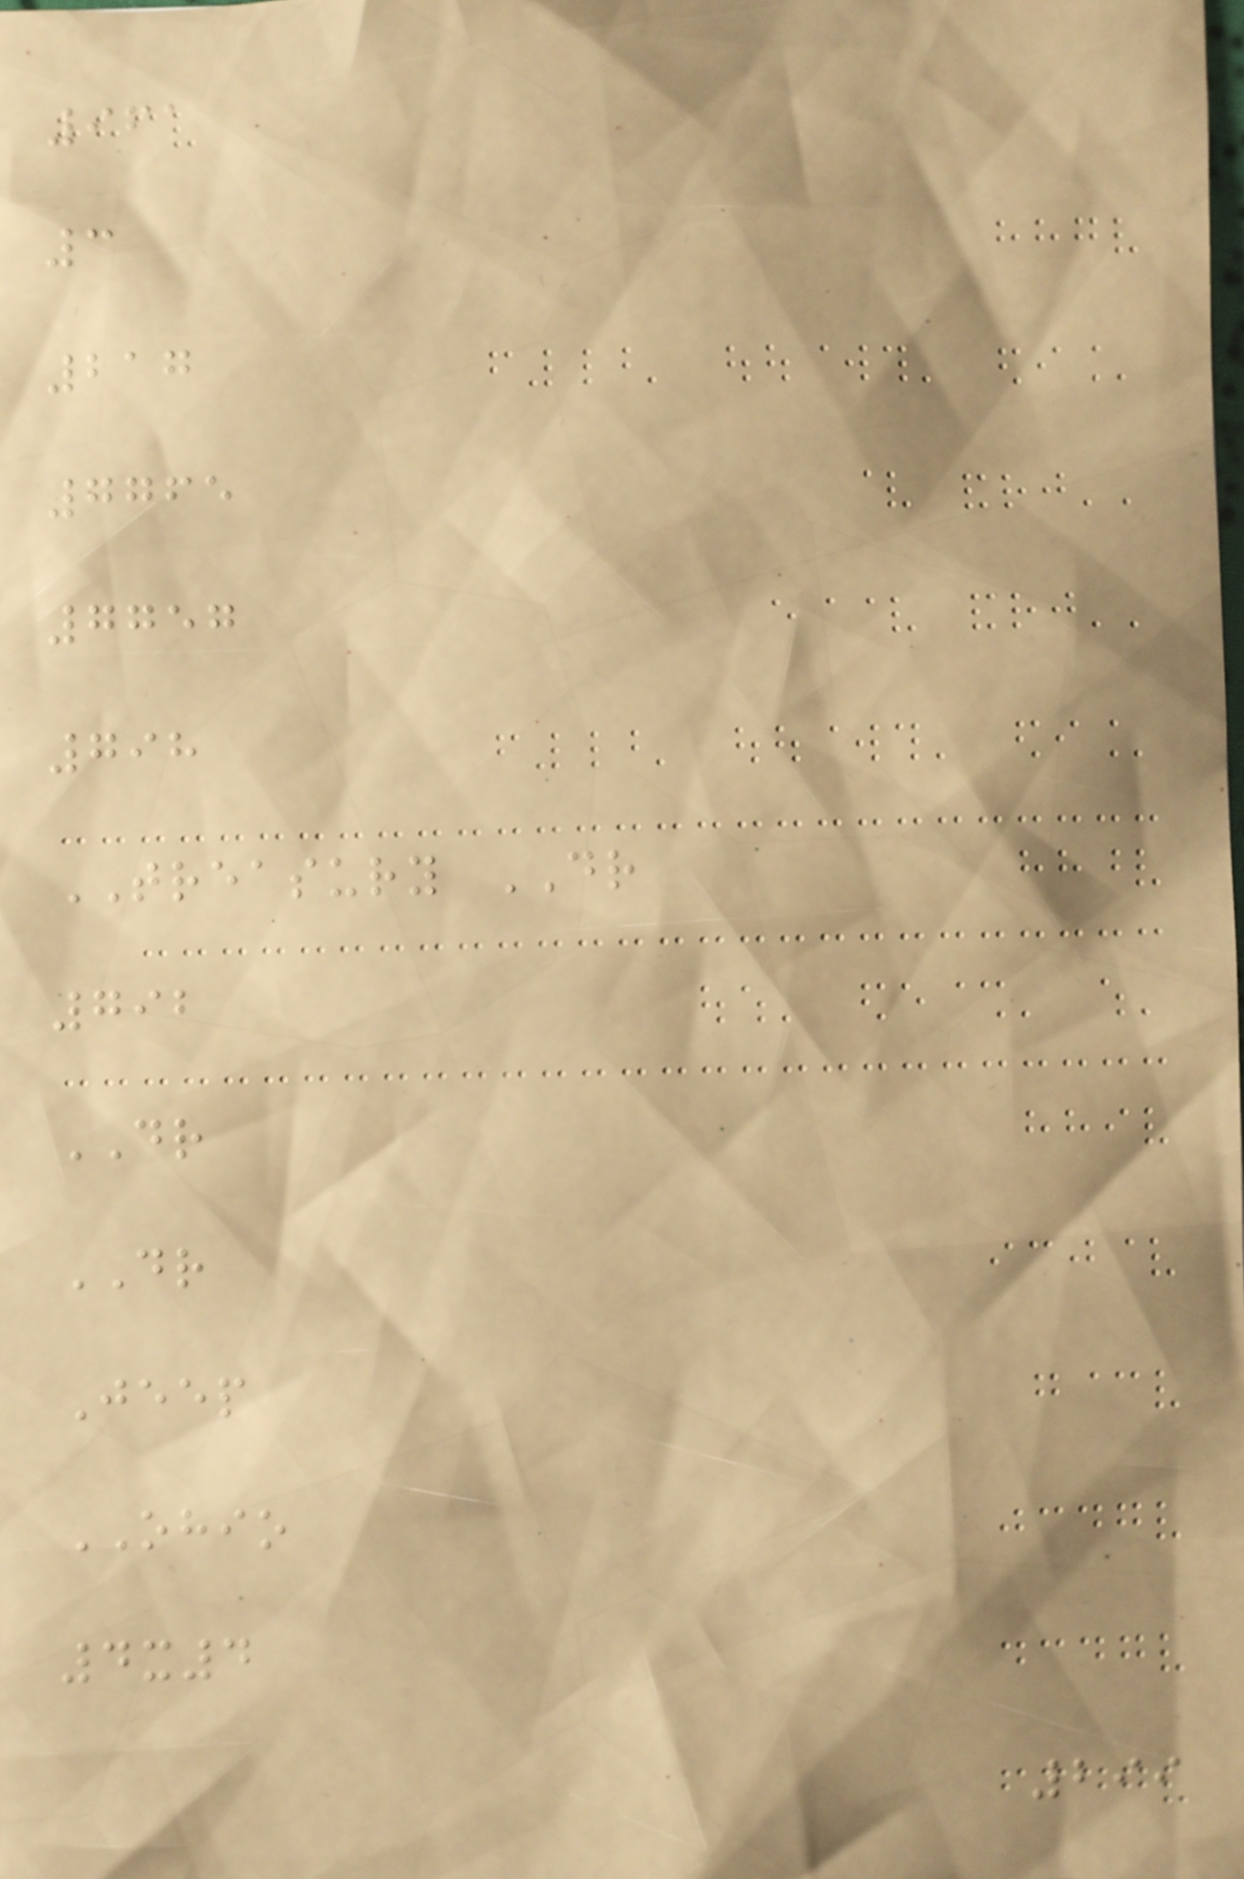961
3
217
7765
7757
798
TREASURY DR
792
DR
DR
Jeep
OHIO
4x4
299
